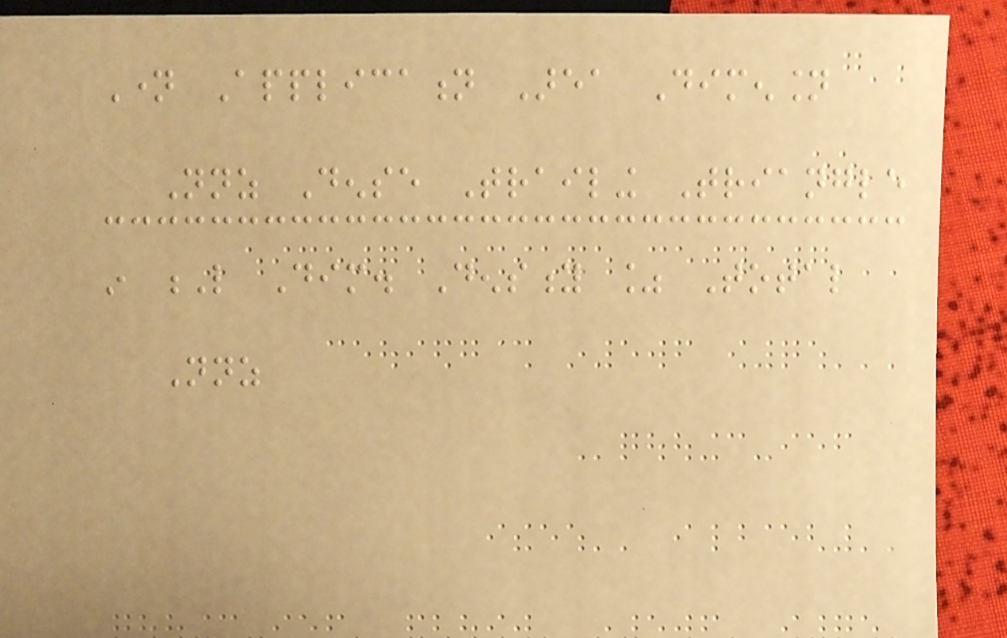Name Application Area Dimension
Nnz Dense Trailing Triangle
in L Dim. Density % Total
Nnz
